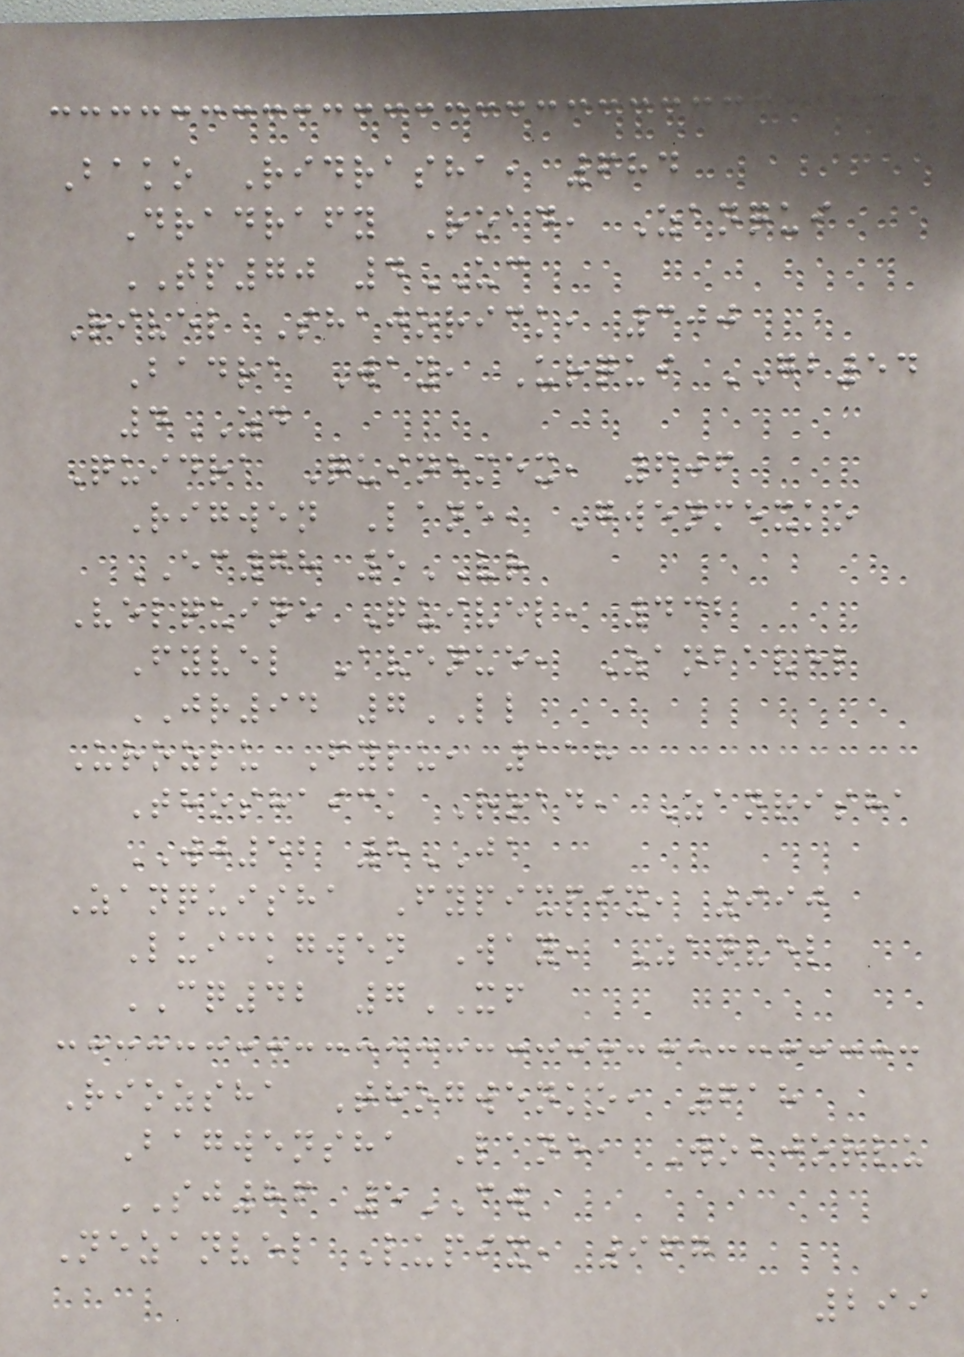Bako Ridrasha, 684
Dradrafy Road, Zanqui
TP70 4UC
Rivel Shajorick, 300
Badra Way, Urqui GB54
4ZD
Quidra Quinemex, 606
Rigwen Lane, Gwenmexko
EC78 5VR
Velquine Quivel, 432
Fyvel Avenue, Zanbavel
JR94 7LL
Urozlu Fylu, 118
Thoshaick Road, Zanrisha
WJ52 8JA
Zanquisha Fypixpix, 990
Luickgwen Way, Zanvel
CQ42 7XF
Riozsha Thogwenko, 618
Bagwensha Lane, Wobjorlu
SJ86 5CW
Nezanvel Lupix, 967
299
